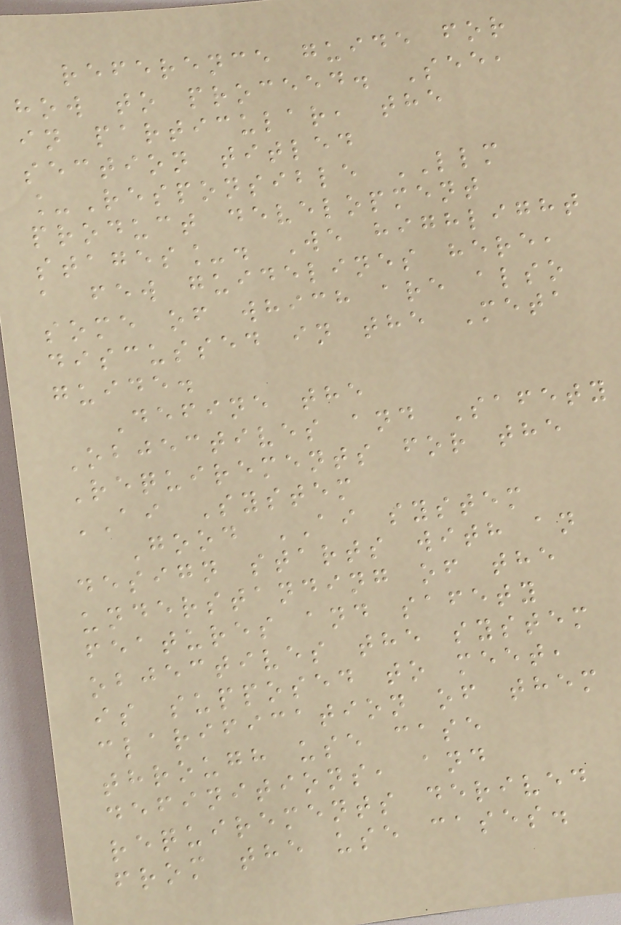reference guide for
how to proceed. See,
in particular, the
section titled
_Responsible LLM
product development
stages_. We highlight
a few guidelines here,
some of which are also
discussed in the Meta
guide.
Define the
Objectives and Safety
Requirements for the
AI System
Good AI system
design starts with an
understanding of the
features and safety
objectives the system
is supposed to meet,
clarification of them
through use case
definitions, and
requirements derived
from the use cases.
